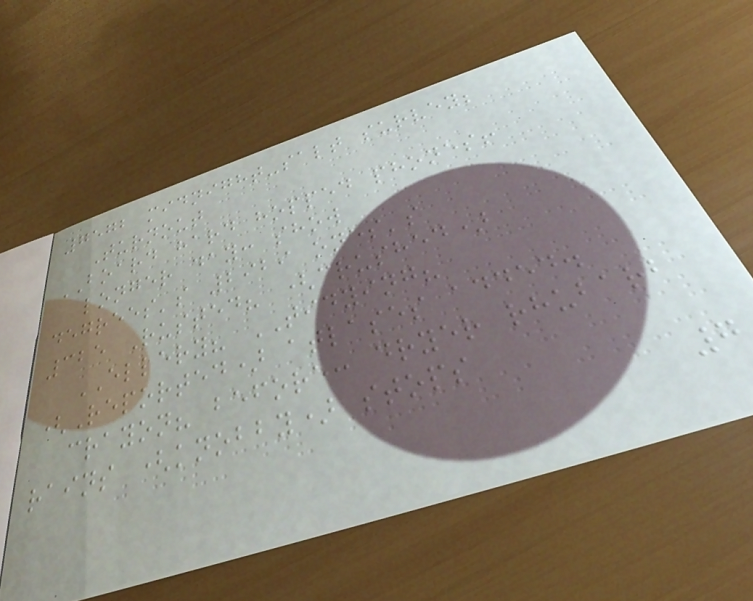7572 midnight-salt survey;
Turnout
BOARD hard hopped phones!
longer day: show
degrees's 2929 ones's
325 Rusted? (crushed)
ELLERY? TIDYING?
(Reported) atlases added.
crayon? before: dryer rhubarb
rains (knobby) stops
7
